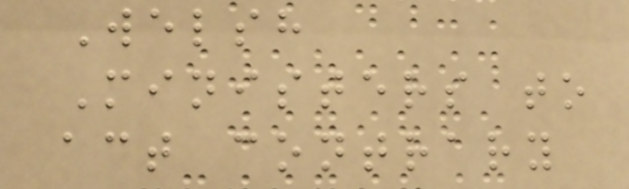Welsh
Ministers to
act contrary
